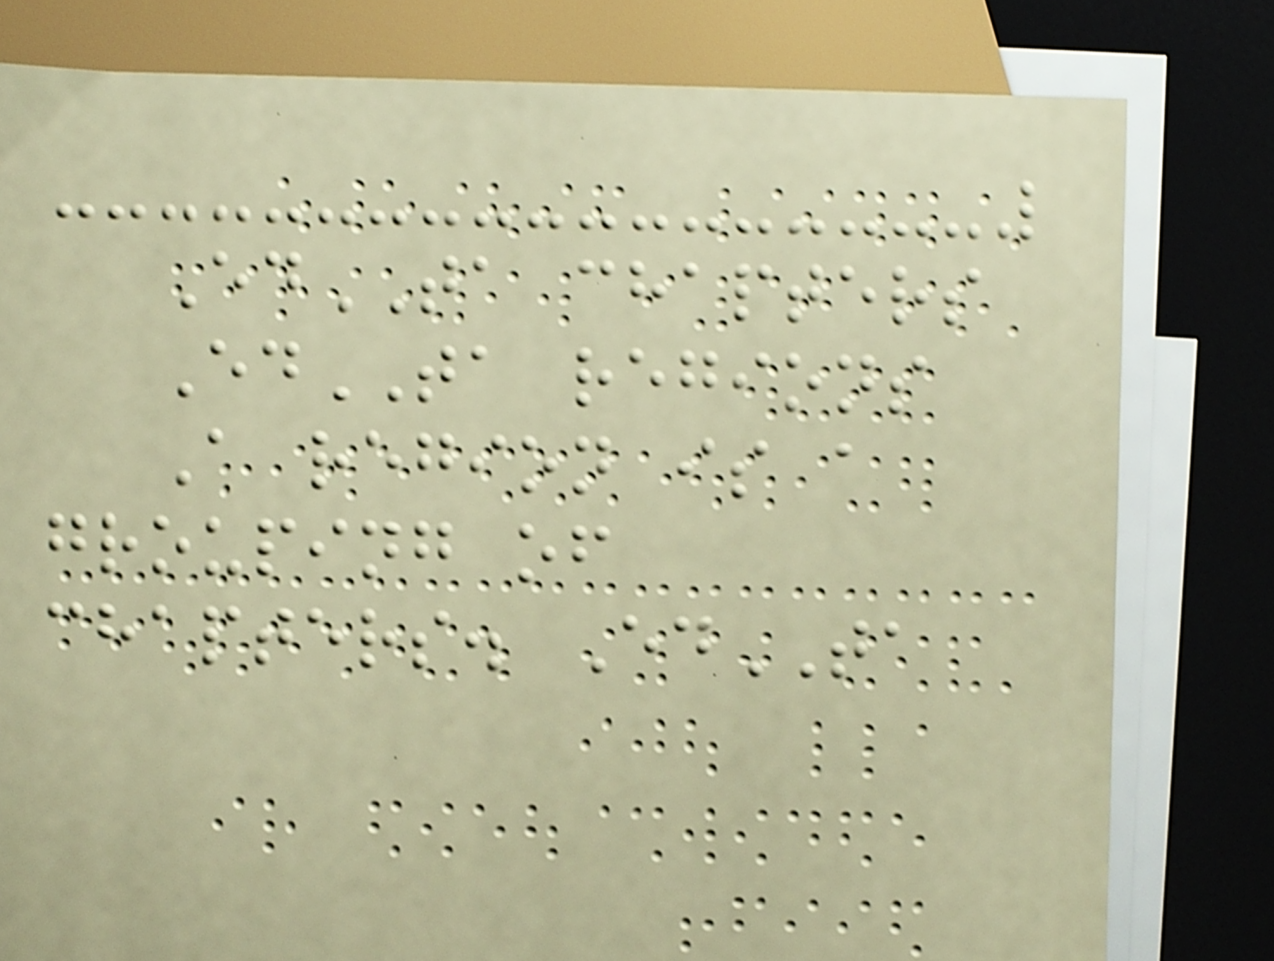EdTA chapters
EdTA regions
A region is a
grouping of
chapters. EdTA
